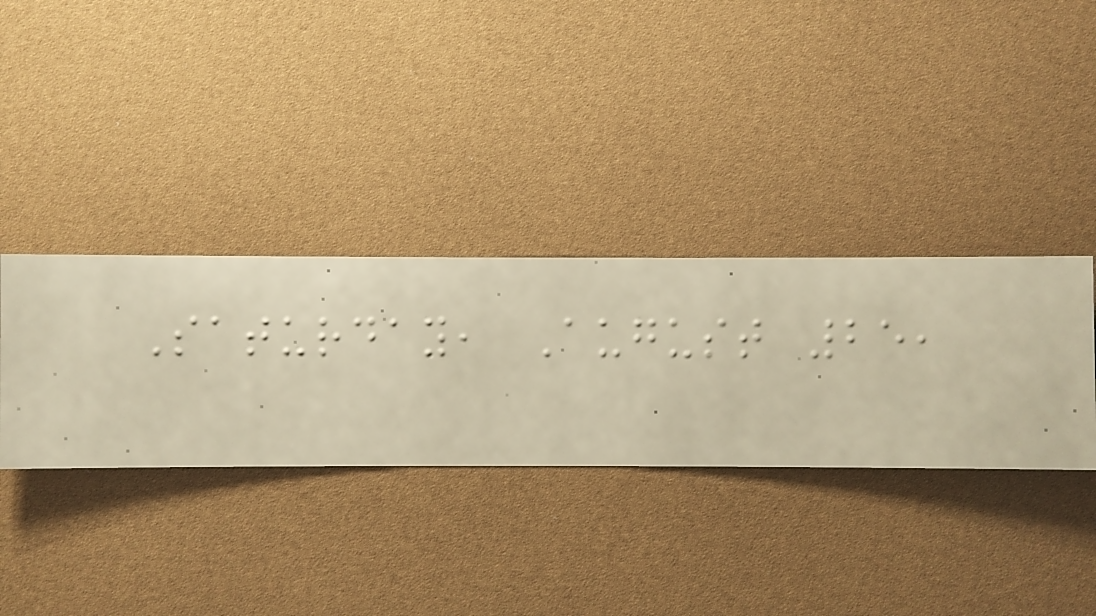Saturday, August 25,
